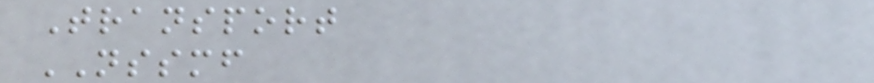Transport
NSSMF
